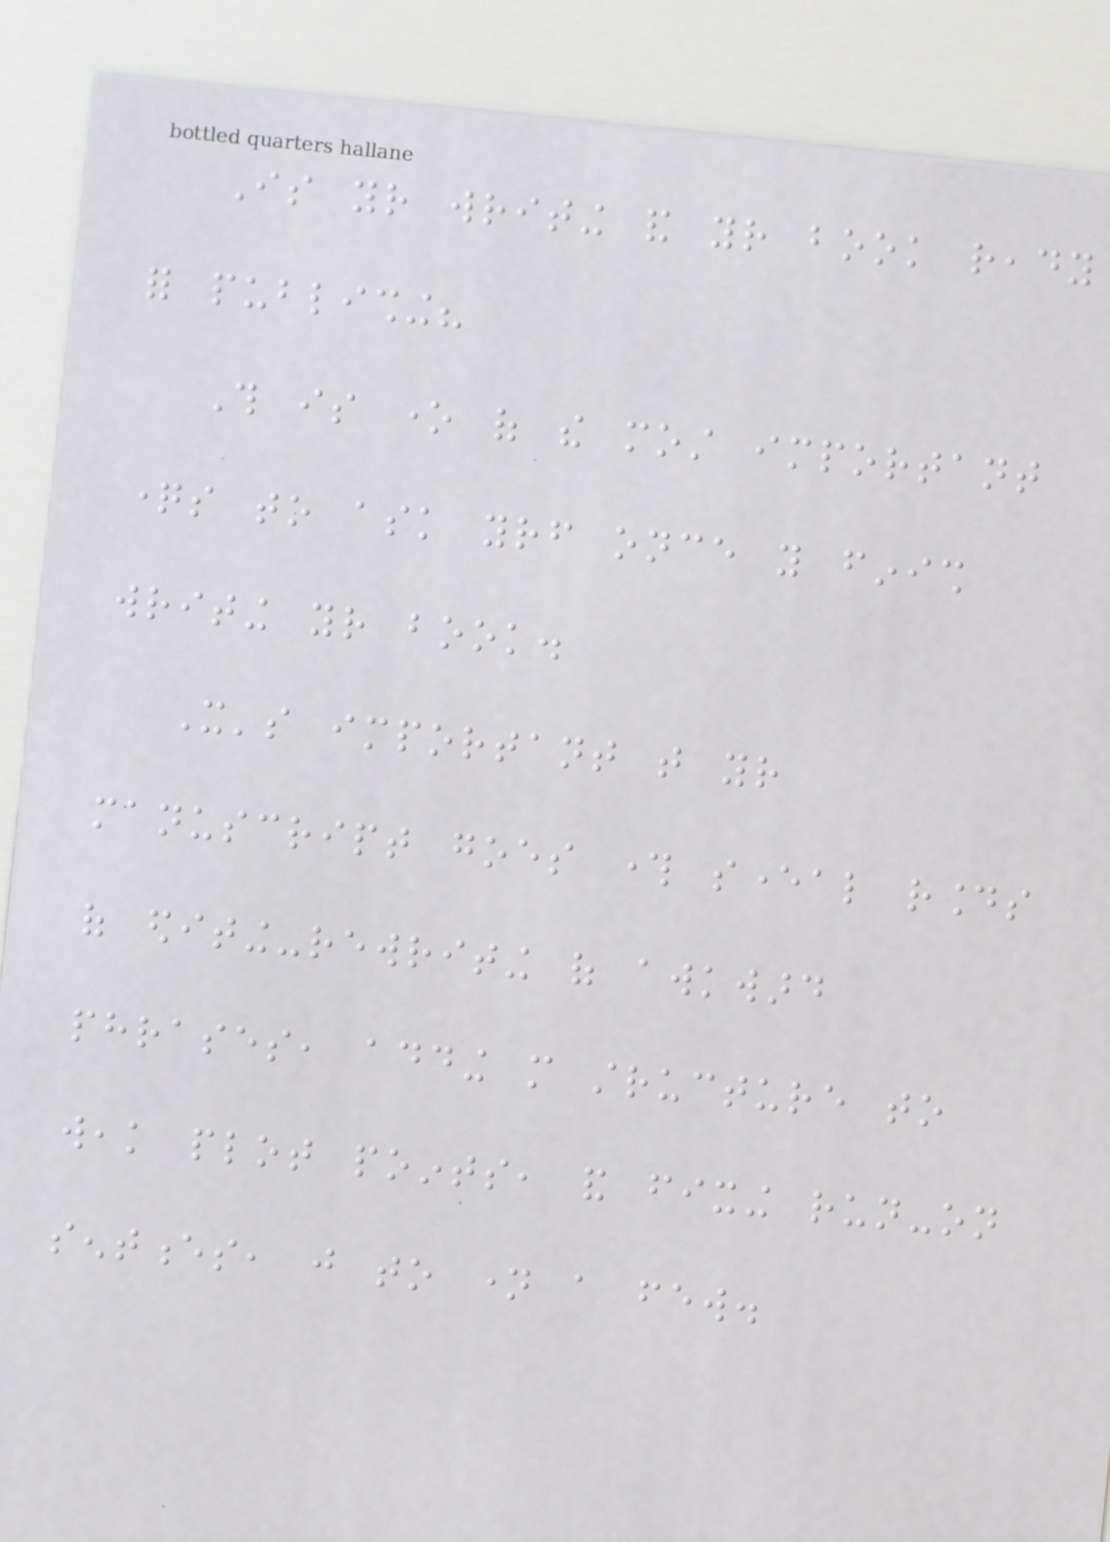Is your writing and your book ready
for publishing?
This is one of the most important
questions to ask yourself once you finish
writing your book.
It's important that your
manuscript goes through several rounds
of editing-rewriting of awkward
phrases, adding more structure to
weak plot points, and fixing run-on
sentences, just to name a few.
